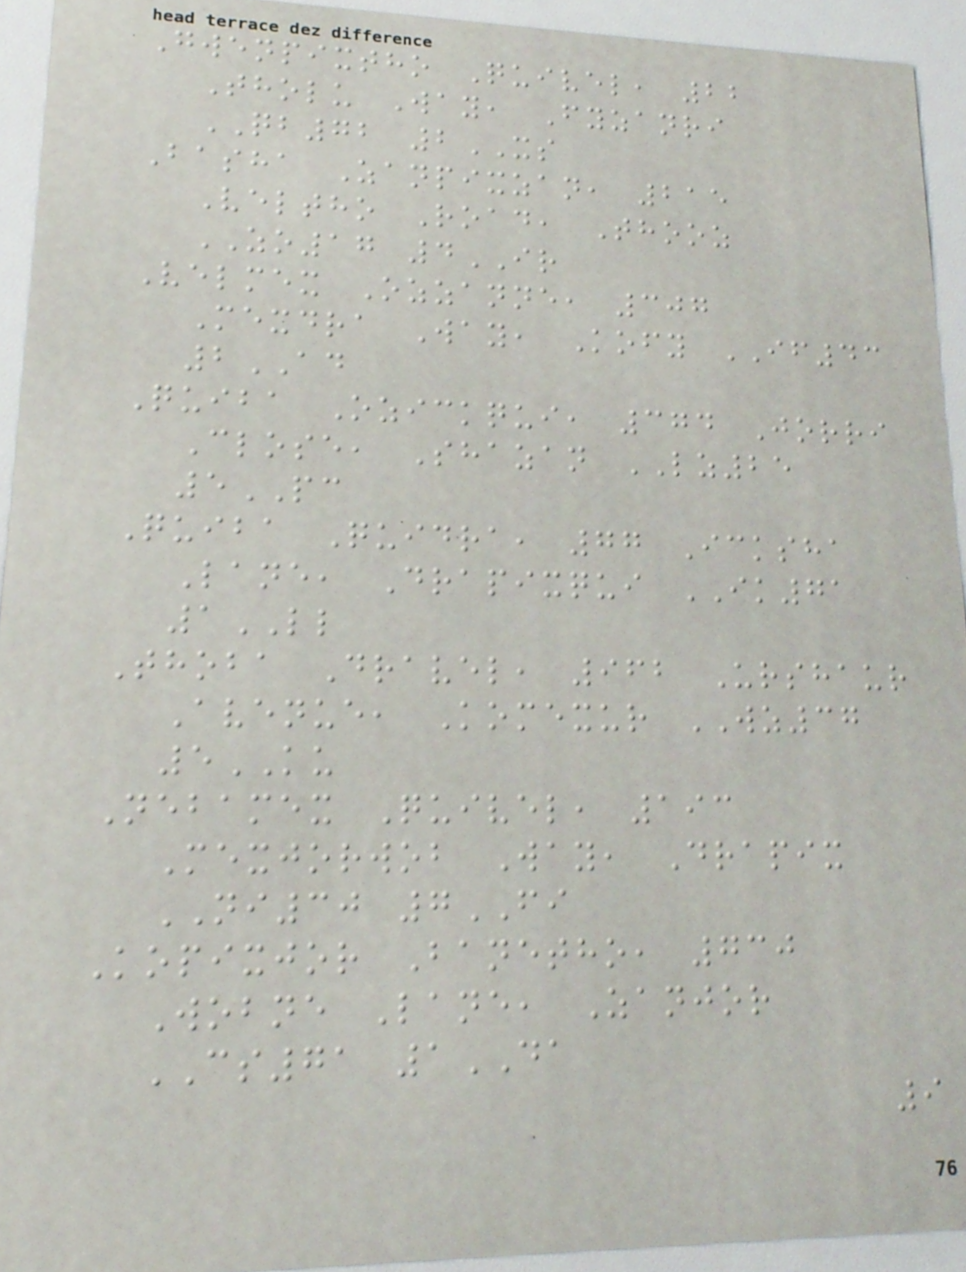Gwenpixtho Quivel, 22
Tholu Way, Fyzanri
QB72 2XS
Basha Zanpixzan, 215
Veltho Road, Thooz
ZO17 4IR
Velmex Ozzanne, 307
Mexdra Way, Kofy IF43
2AD
Quiba Ozickqui, 374 Jorri
Close, Shazan LZ25
5PC
Quiba Quidra, 77 Icksha
Lane, Drapixqui IK71
1LL
Thoba Dravel, 962 Urshaur
Avenue, Komexur WZ37
5KU
Nebamex Quivel, 193
Mexjorwob Way, Drapix
NI30 7FI
Kopixjor Banetho, 730
Wobne Lane, Zanjor
CS71 1DA
9
